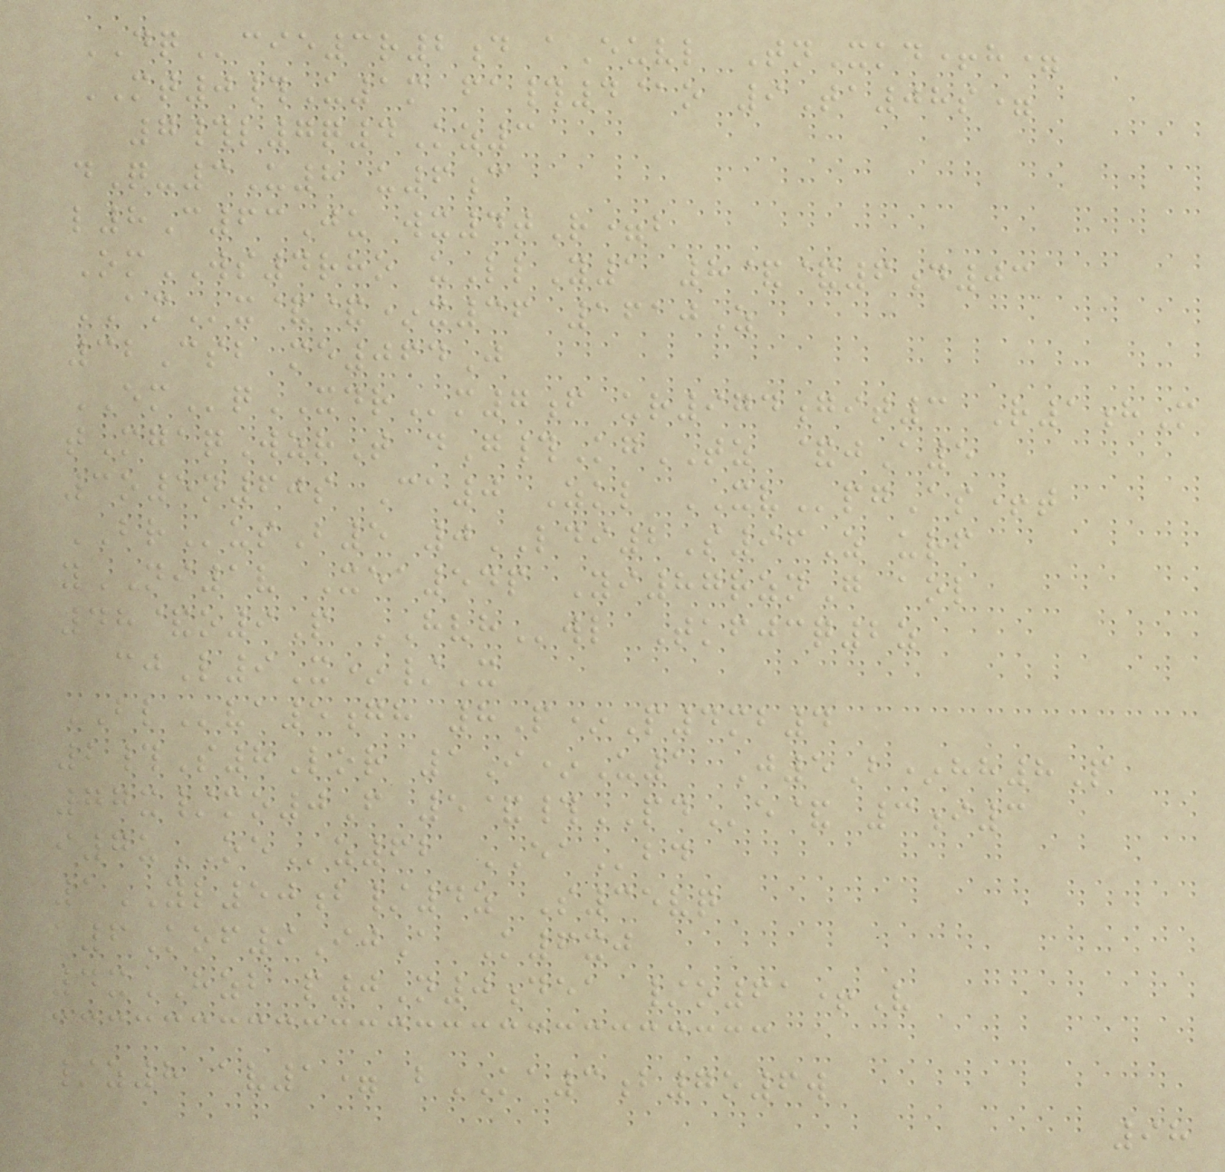DQcie3r2d aEuvl TnXkd+h=
MT0#U1m fa#4@o 9Ta08s=
7#l7q4Kz3
dQ-3U8 u6c
l8C63Ju wx4tR=b
OmWS4rho uLlY1 8&&6d03
AMx&&*x36 1610Z
32Csb me064J
EMqXDRm7f ur974git3 R1hM
tMgaqWzrT dG#KgTZ &jA5
3o5n60s Ca0 Zkl XVpgAs+t
BRusB5 0LDI2S96Z urf
yNI1v Xea54p Yi87rznG aol
48&o9P HVHwl Tkfjcq2z
cjL9X*/X
BLva5gh 8P*P4mb4
2#S8Lor 1I*U1 J5B*hh8P
77x/mo0F 5&#PDe& 3i3
i7uOEz62 EAbd
1YL50b/4z S35vq
a6Kof9IjA K6xj
4xHZB p0N0dea /o61+V
/z8 av1= bKA3b7o6w
98
